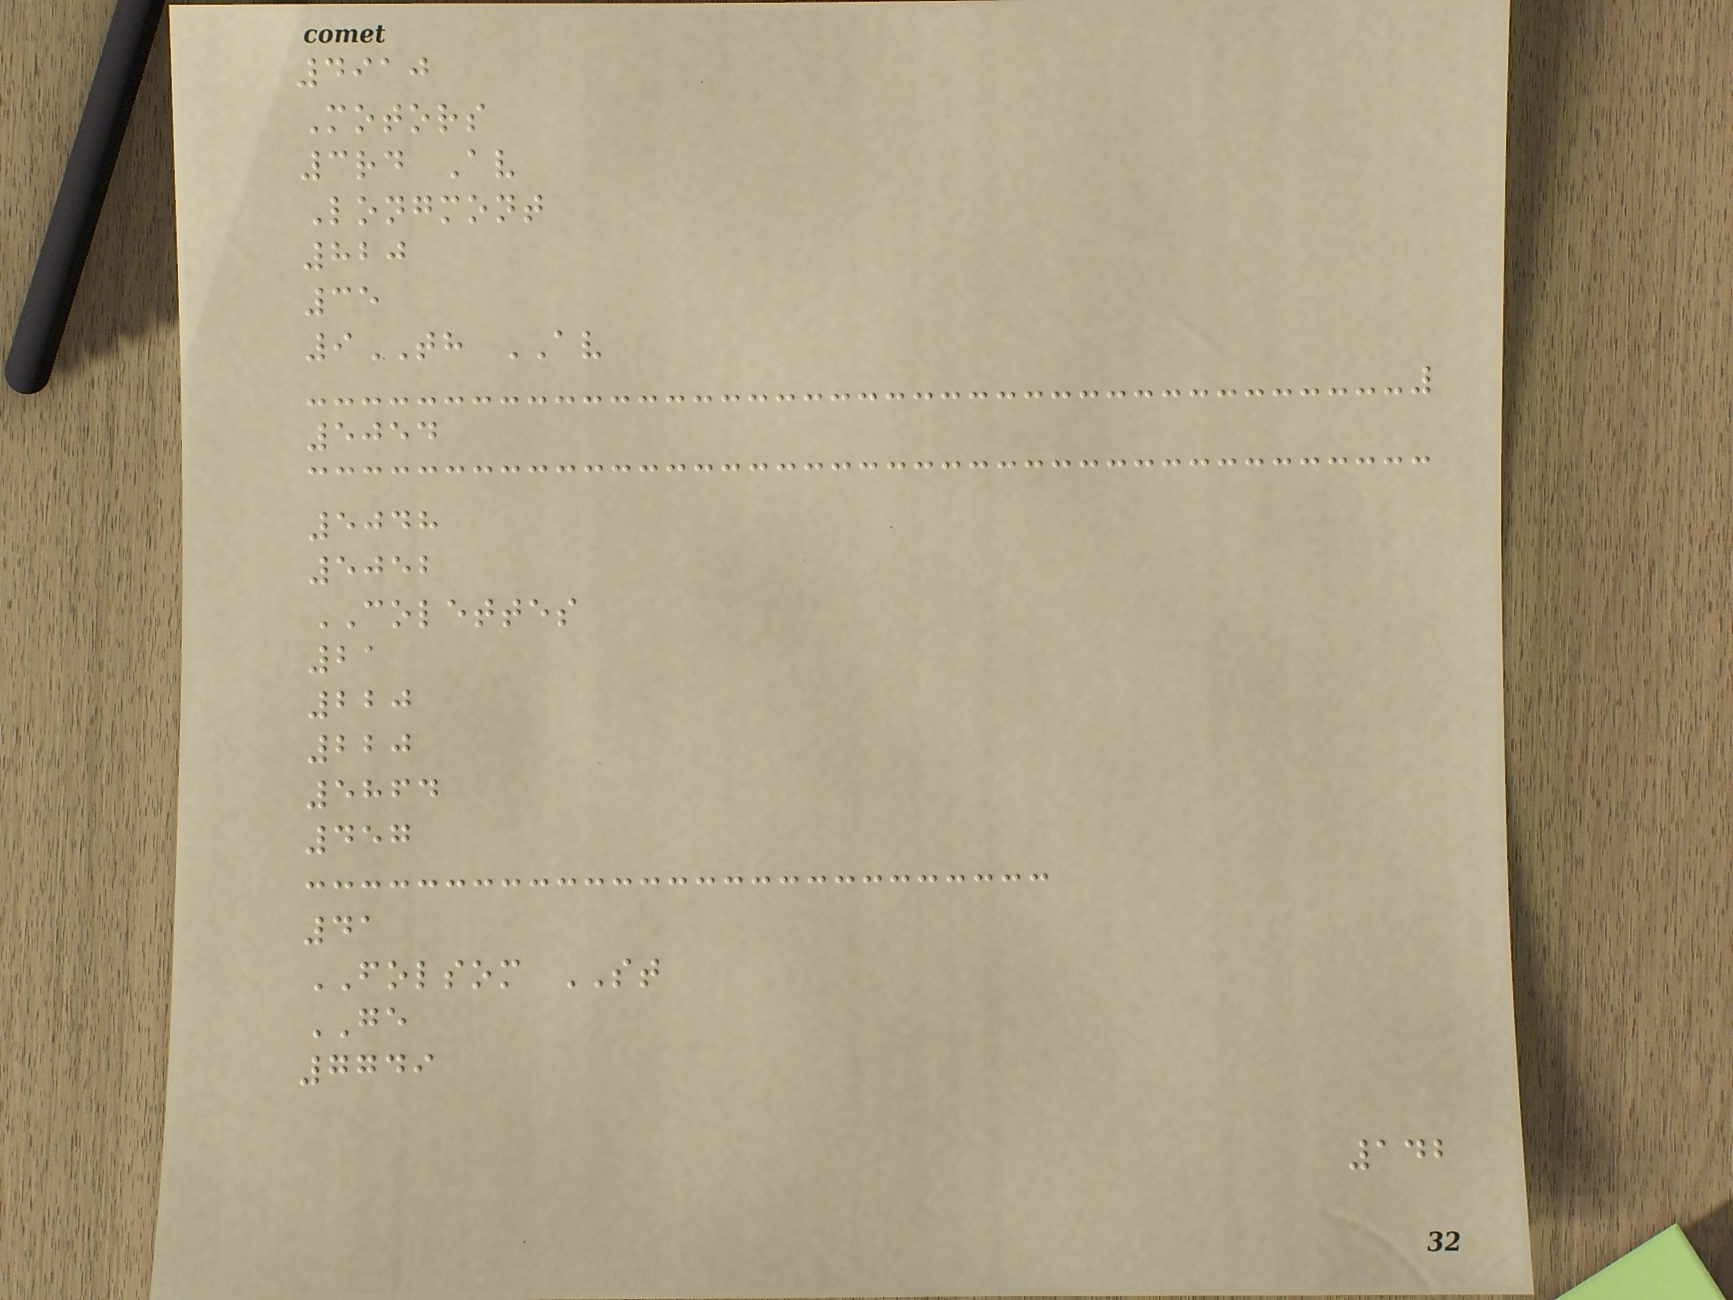4910
Motors
3rd Av
Longmont
820
35
9TH AV
5054
5048
5052
COLETTES
21
220
220
5864
457
41
FOLSOM ST
GE
7749
142
